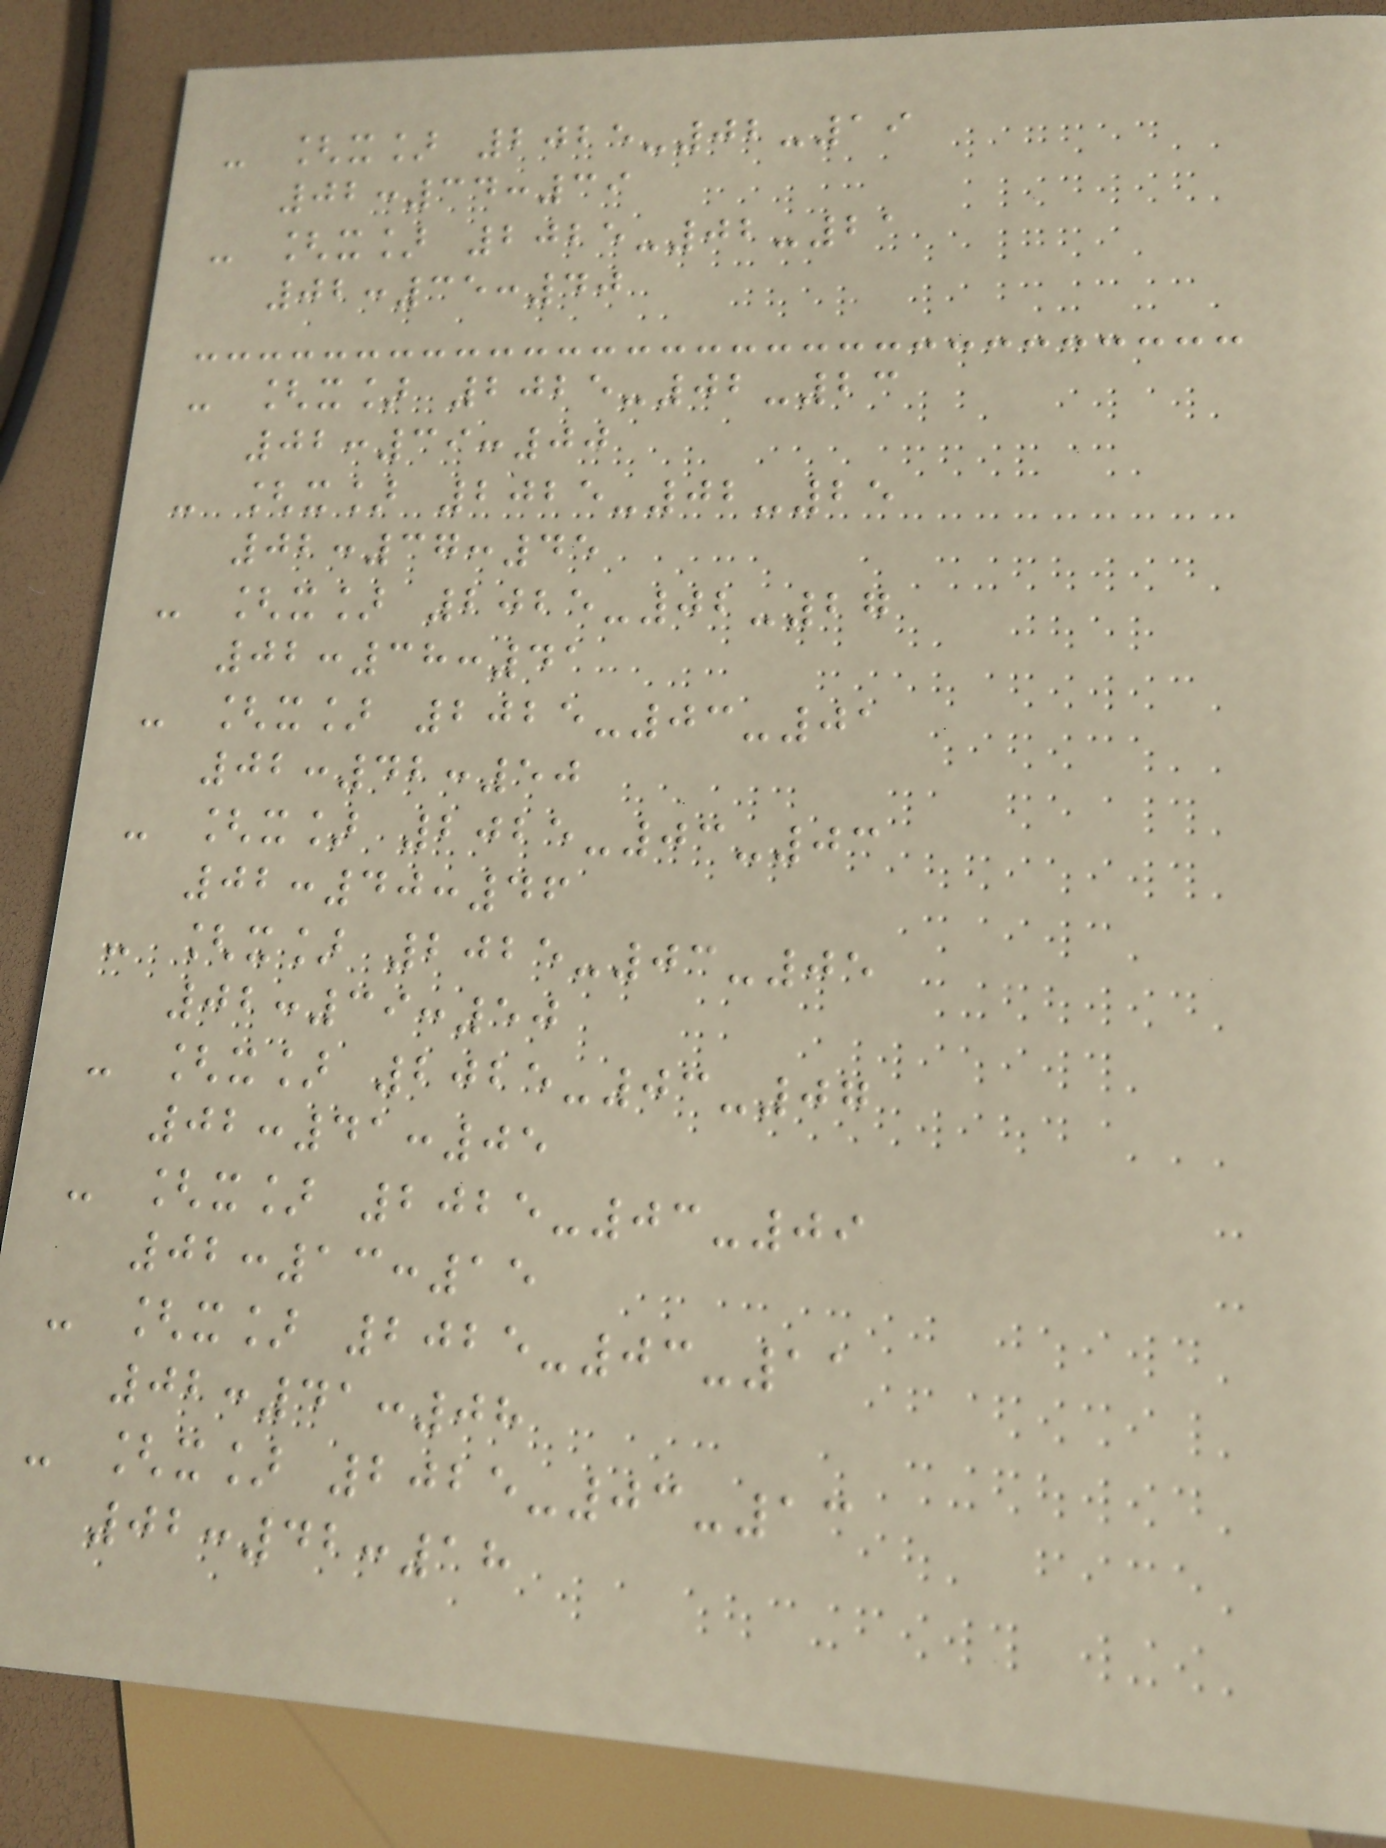- [x] 2025-02-19
02:34:39
- [x] 2025-02-21
02:35:40
- [x] 2025-02-23
02:39:00
- [x] 2025-02-25
02:37:45
- [x] 2025-02-27
02:38:41
- [x] 2025-03-01
02:42:50
- [x] 2025-03-03
02:40:46
- [x] 2025-03-05
02:39:50
- [x] 2025-03-07
02:41:05
- [x] 2025-03-09
02:13:15
- [x] 2025-03-11
02:41:08
- [x] 2025-03-13
02:42:18
